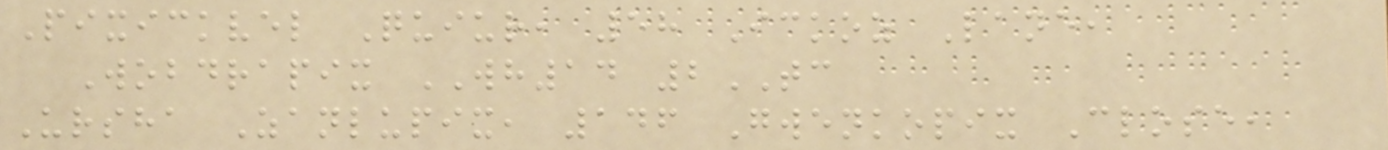Pixickvel Quiur, 58 Ickoz Lane,
Wobdrapix WH14 2TC
Ursha Zanlupix, 146 Gwenkopix Close,
